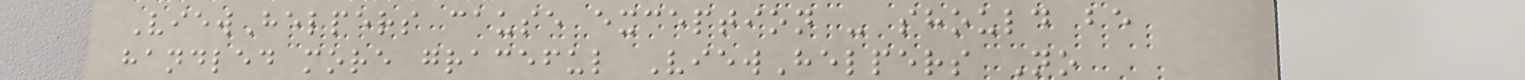ViewHelpers cause exception - should be
handled more graceful ViewHelpers No
